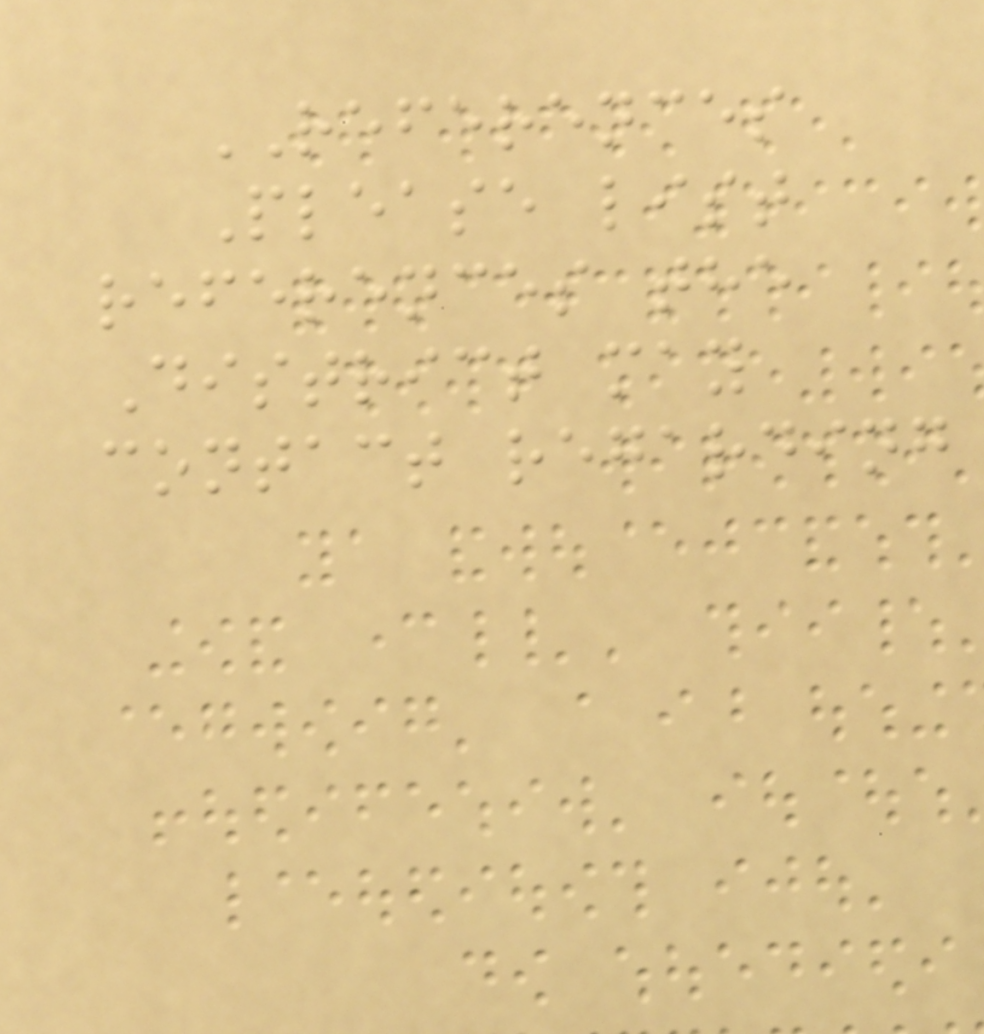REFERENCES
Please list
references the
District may
contact regarding
